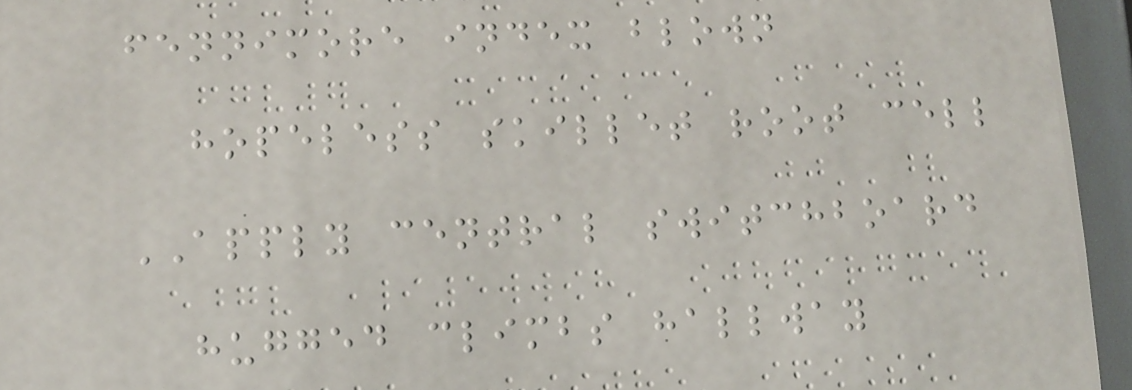fennimore index blown
hopeless skillet root cell
APPLY central switchboard
hugged climbs hallway
